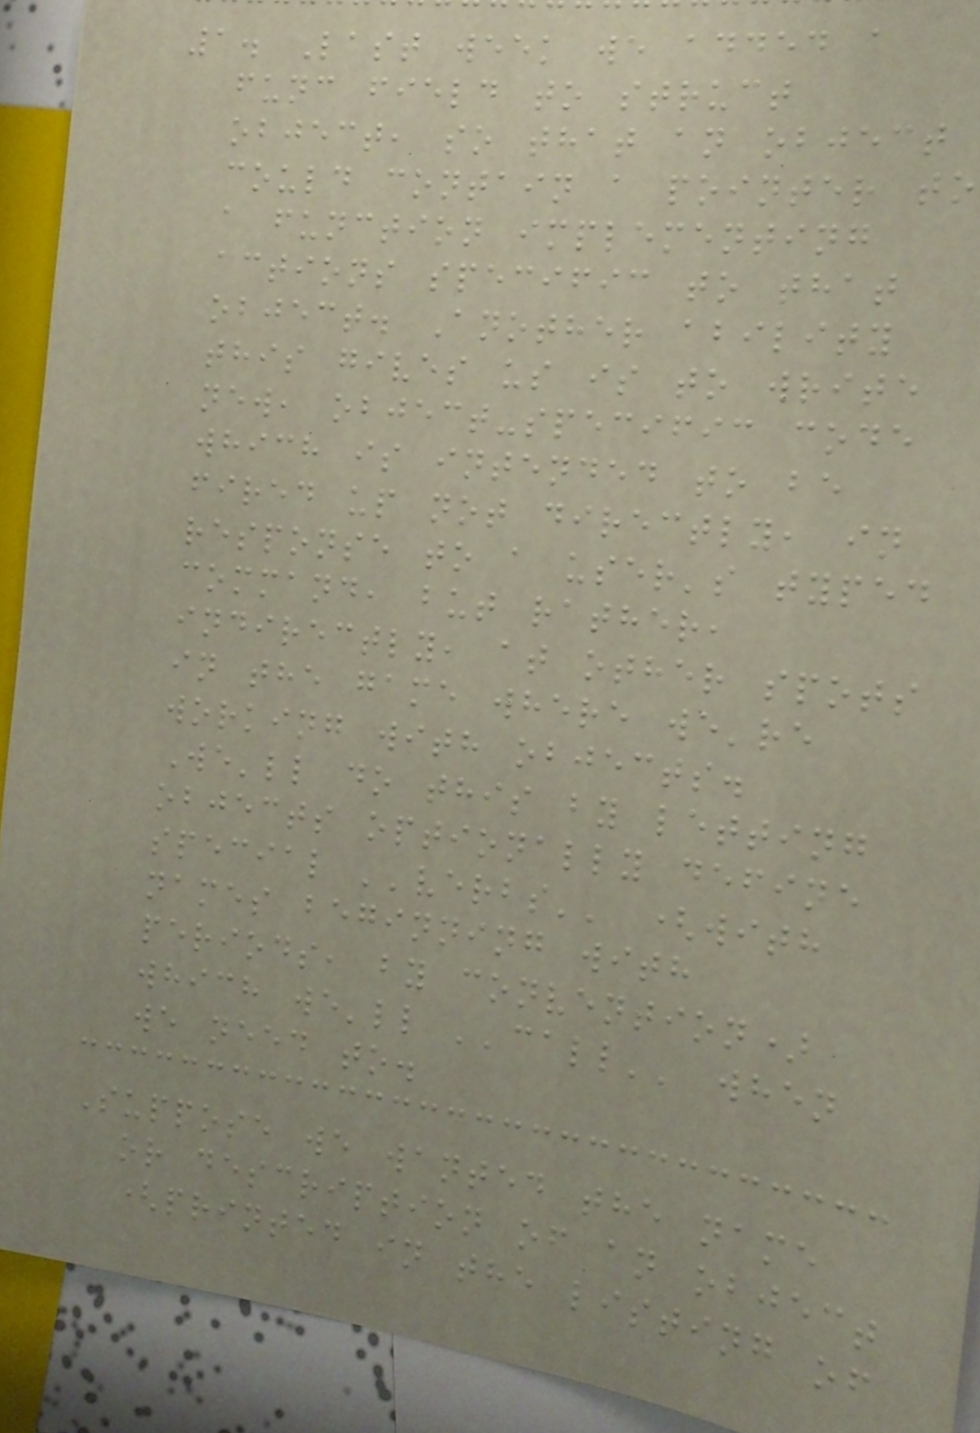1. Last week we added a
func field to struct
object, so that an object
could contain a pointer to
a function implementing
actions specific to that
object. Another ability
this gives us is to write
new, object-specific code
which is intended to be
fired up not directly, in
response to a user's typed
command, but rather,
indirectly, at other spots
in the game where we're
working with objects.
We'll do this by letting
objects optionally define
special ''verbs'' (with
names beginning with
periods, by convention)
which we'll ''call'' when
we need to.
Suppose we wanted the name
or description of an object
(printed in the listing of
